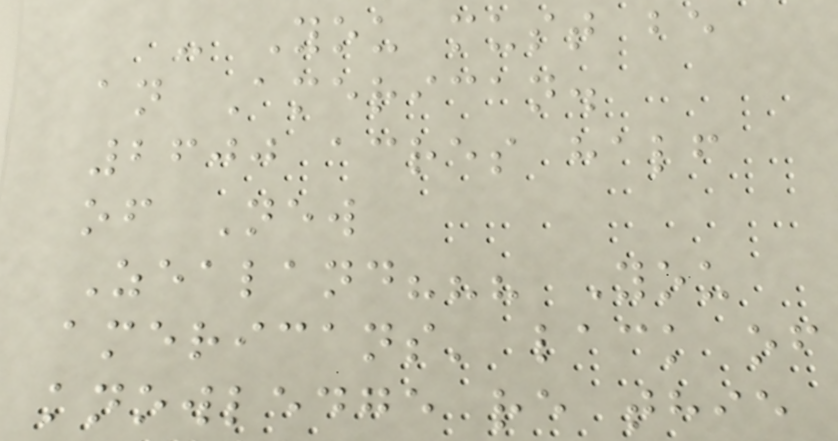- You must be
an American.
2600 acres half
of New
Zealand??? You
americans' lack of
knowledge re thie
